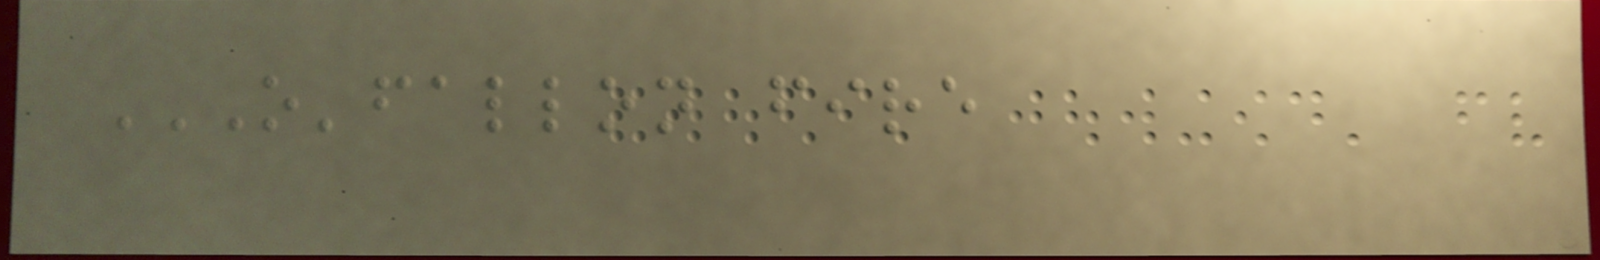O'FALLON FIRE
